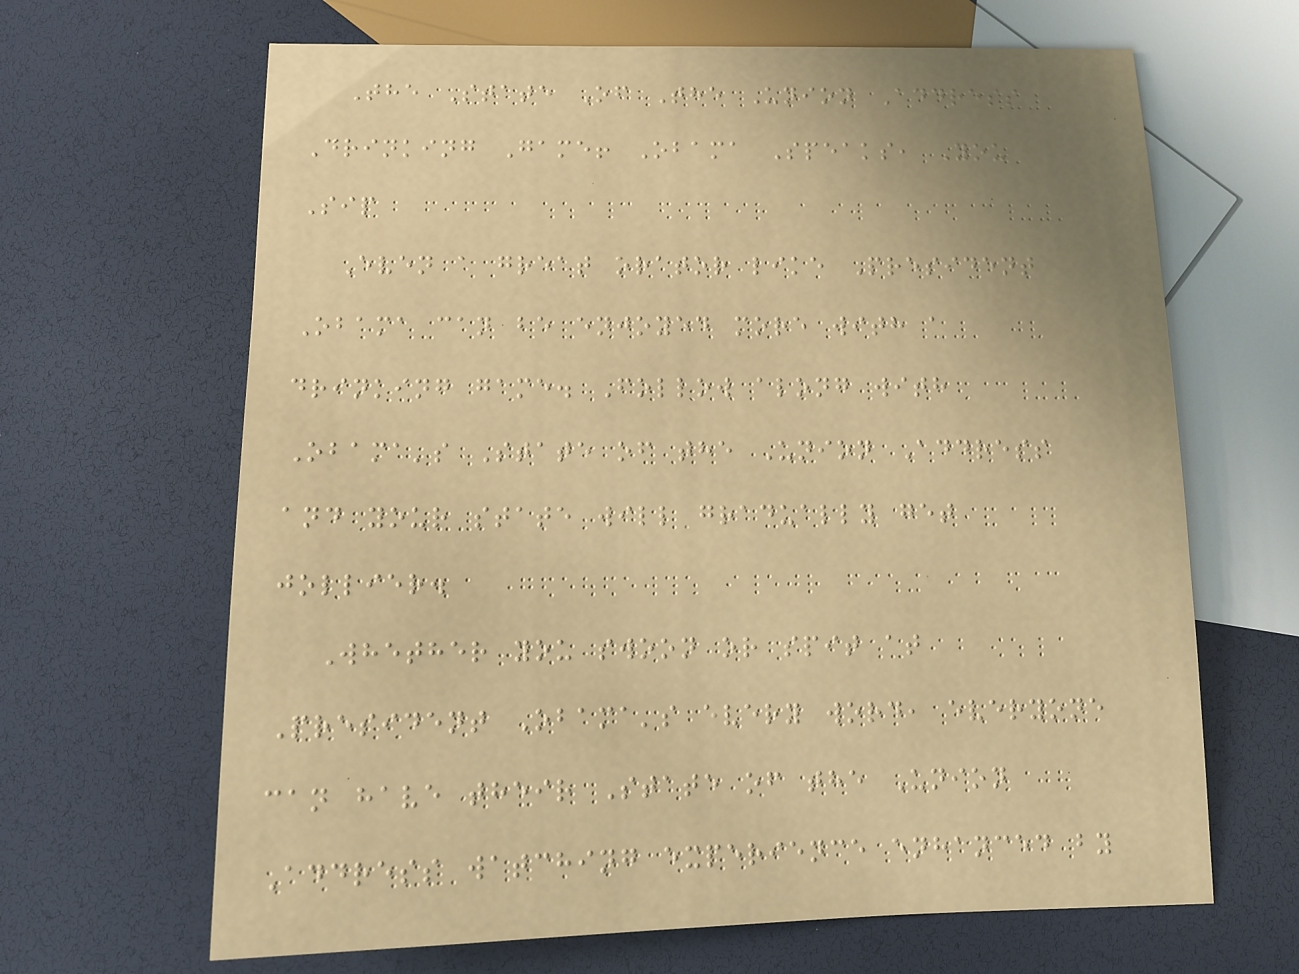The State Of The Union Address
Drinking Game! Obama Speaks, You
Sip
Even a great orator like President
Obama can be enjoyed more with a
drinking game. Follow along with
Obama's State of the Union Address
and your state will gradually get
jollier.
Whether you swoon or spit at
President Obama's every word, everyone
can have their State of the Union
Address watching experience enhanced by
